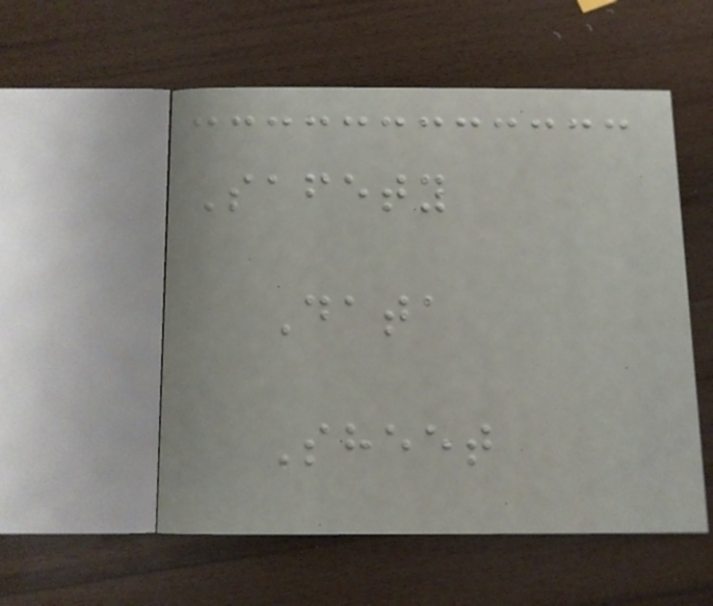Safety
Data
Sheet
